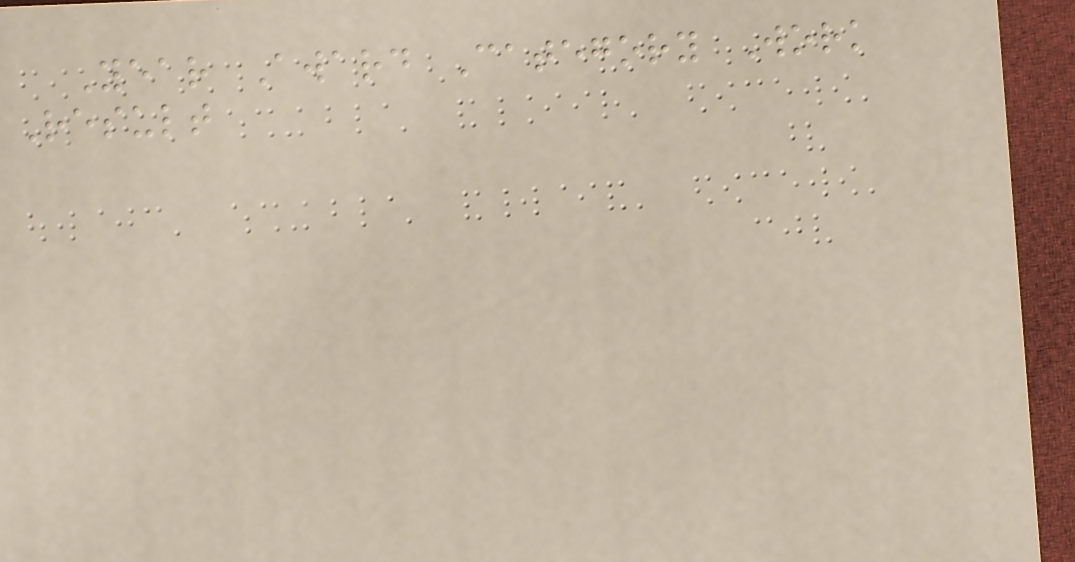Year Award Category Work
Result
